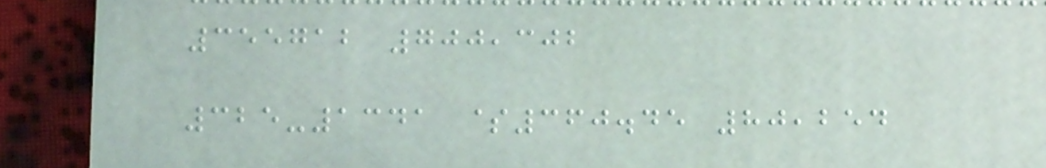355712 700,302
325-1341 $360.45 80,254
